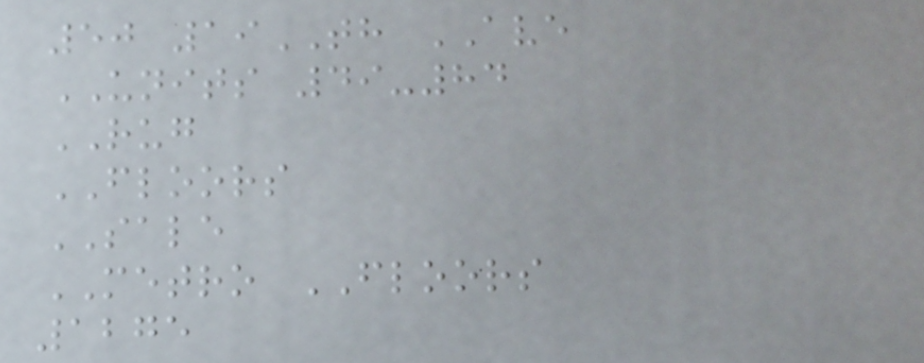50 19TH AVE
UNITS 49-84
RUG
FLOORS
SALE
METRO FLOORS
1275
